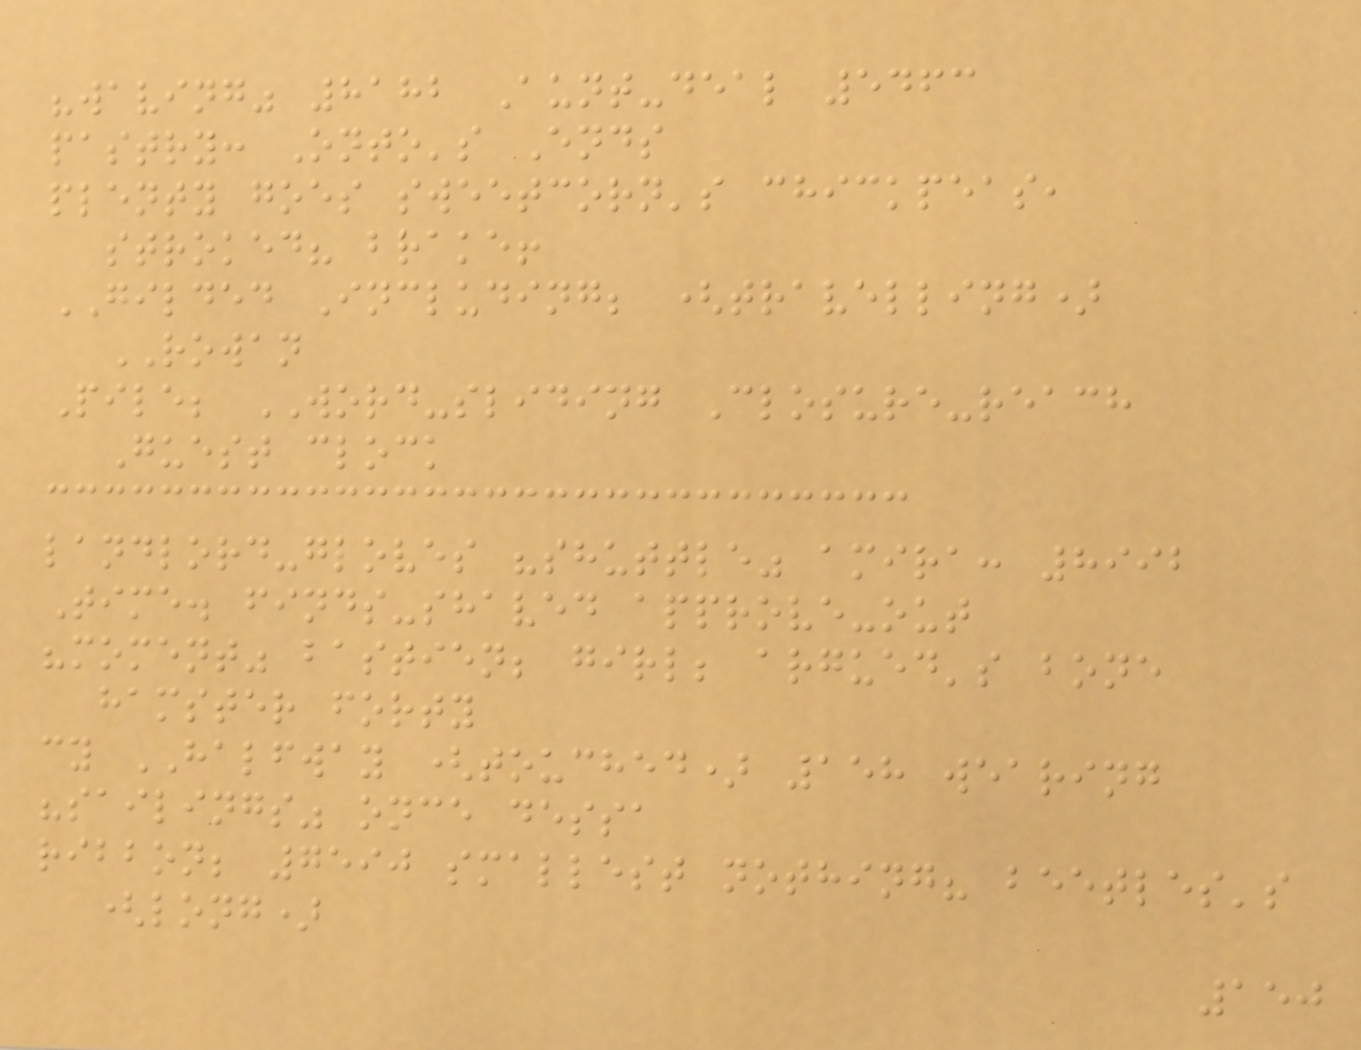"waving" 8182 Aunt-deal 5463
pastry: Onto's Ends
plenty goes sweetcorn's chickpeas,
stroked? brake!
GILDED Including; (travelling)
ROWAN
Pile; WORD-sliding Closure-reach
Guest clock
landlord-gloves "shuttle" amira: 8992
Time. finds-shaved approve-out
"moment" bastien; girl; argued's bone
hamster forty
cy HALFWAY (touched) 158 wearing
"sailings" once dessa
ribbon; 7590 smallest nothing? beetles's
(long)
150
